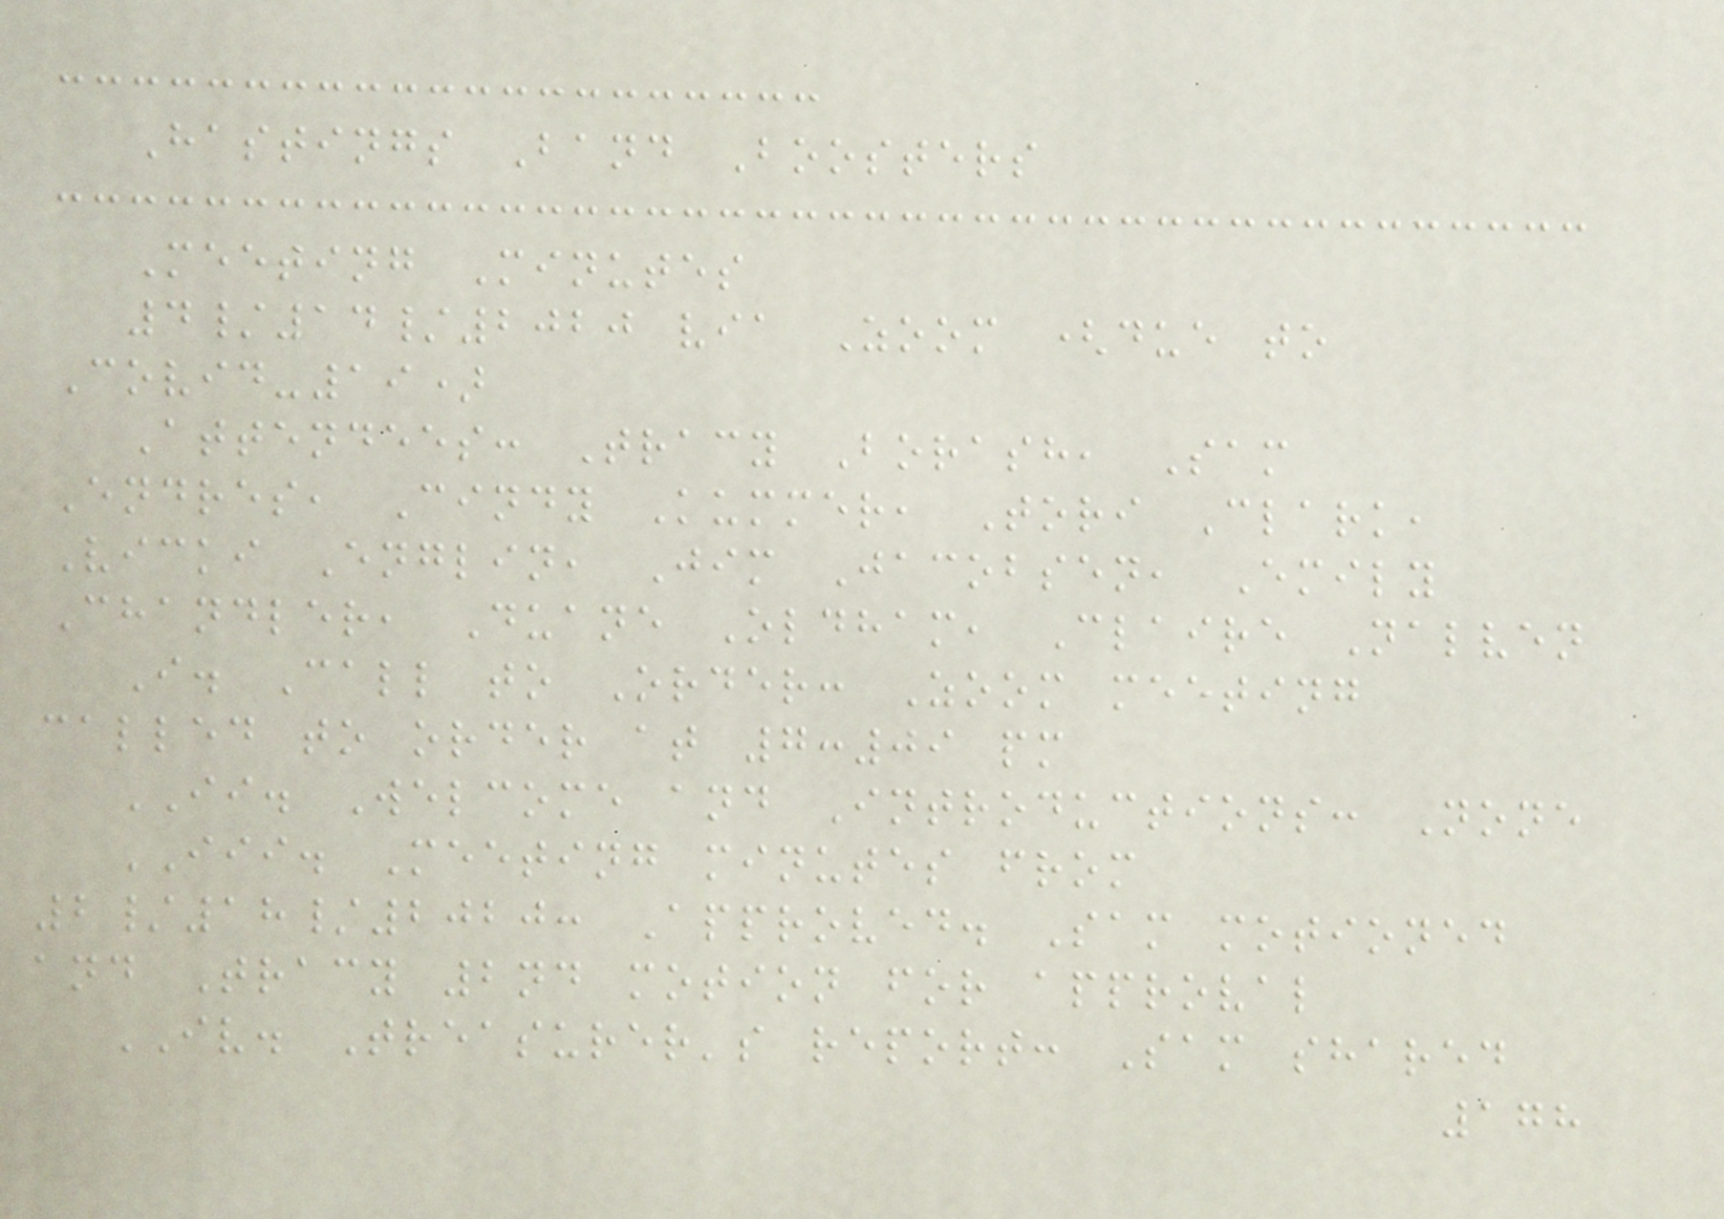Hastings Band Boosters
Meeting Minutes
4/14/2020 via Zoom (due to
Covid-19)
Attendees: Tracy Borash, Sam
Endres, Cindy Kummer, Tori Clark,
Vicki Englin, Jim Jacobsen, Emily
Chandler, Duane Oldham, Claire Nalven
I. Call to Order: Zoom meeting
called to order at 7:09 pm
II. Welcome and Introductions: None
III. Meeting minutes from
2/18/2020: Approved. Sam motioned
and Tracy 2nd motion for approval
IV. Treasurer's report: Sam shared
178
